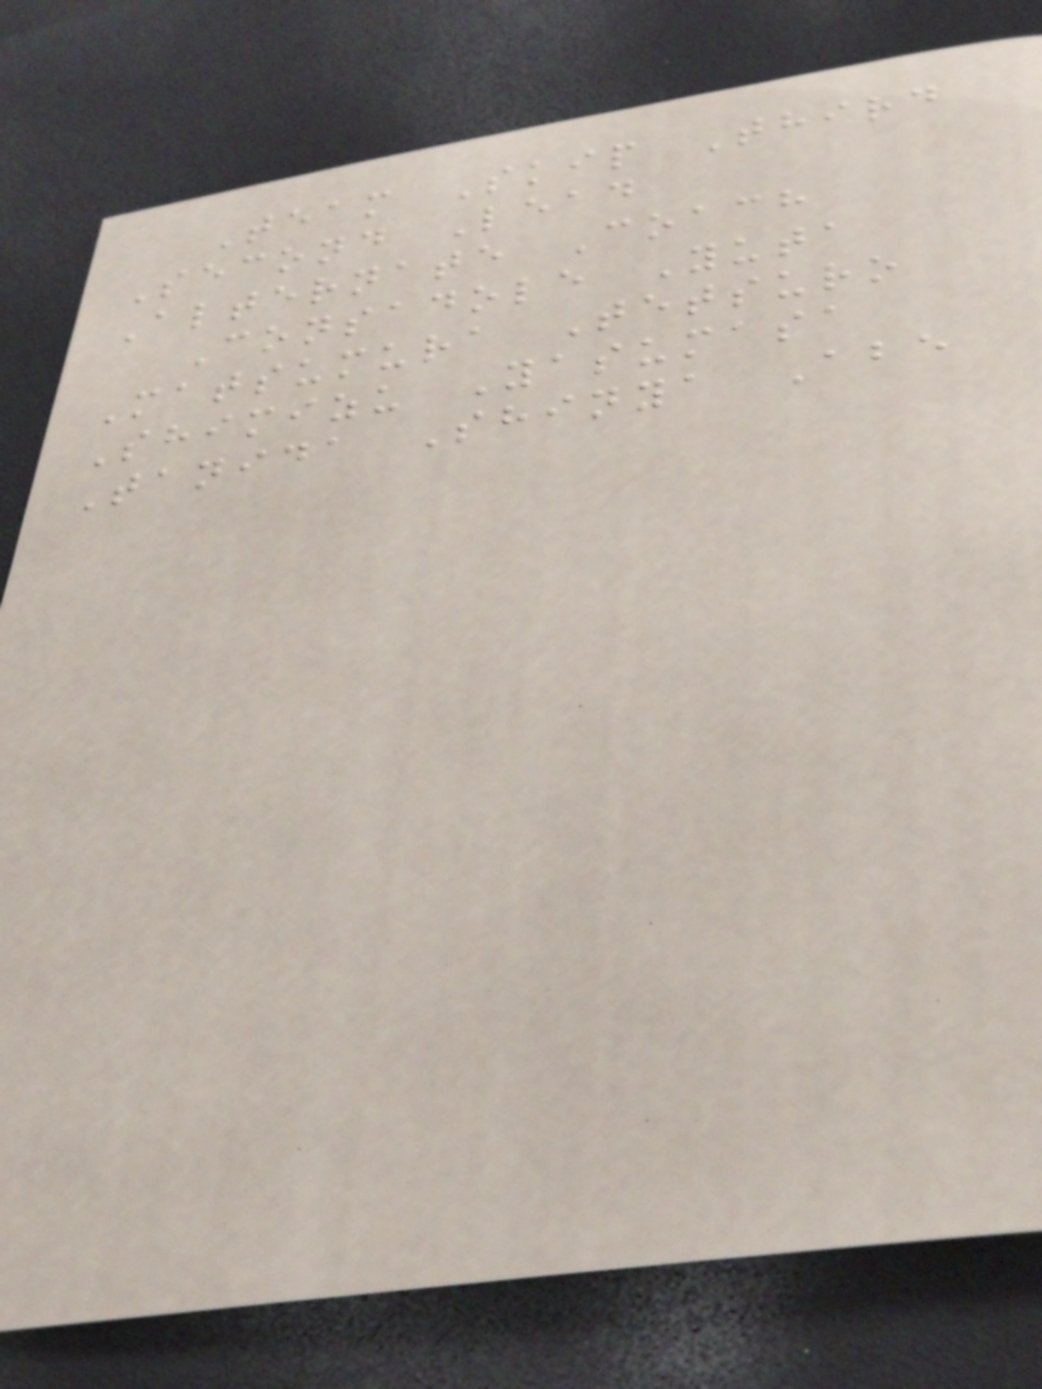Team Skip Third
Second Lead
Alternate Coach
Consadole Yuta
Matsumura Tetsuro
Shimizu Yasumasa
Tanida Shinya Abe
